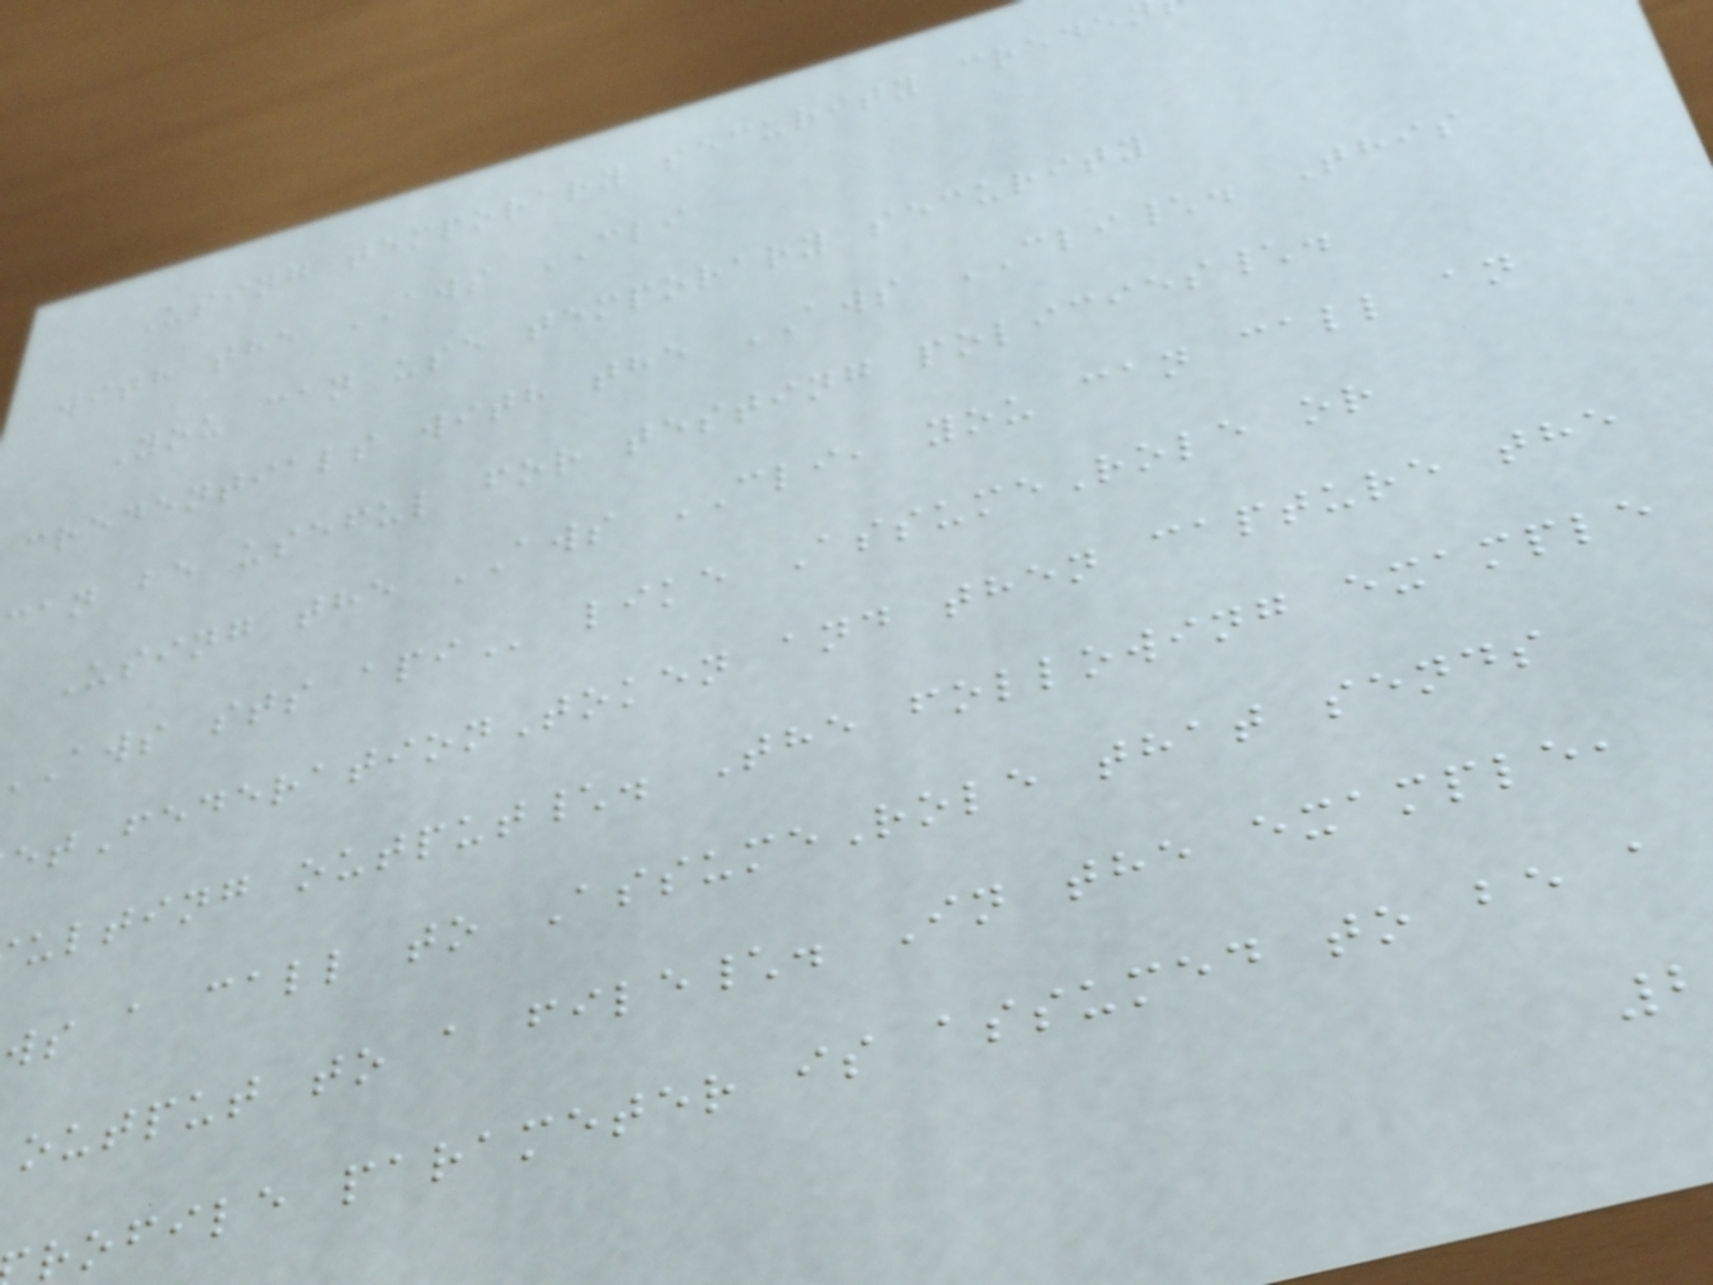Using temporary security crede
with the AWS CLI
You can use temporary security
credentials with the AWS CLI\. This
can be useful for testing policies\.
Using the AWS CLI, you can call an
etFederationToken and then capture the
ulting output\. The following example
ws a call to AssumeRole that sends
output to a file\. In the example,
rofile parameter is assumed to be a
